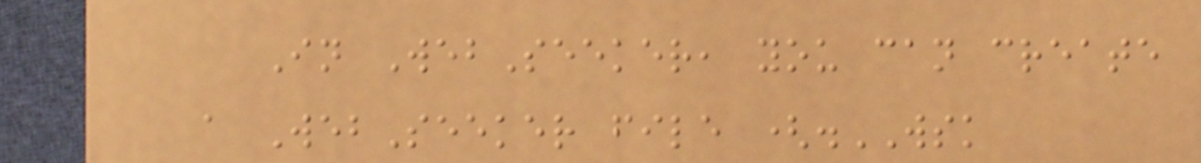In WebSeeker, you can create
a WebSeeker file (.WSK
